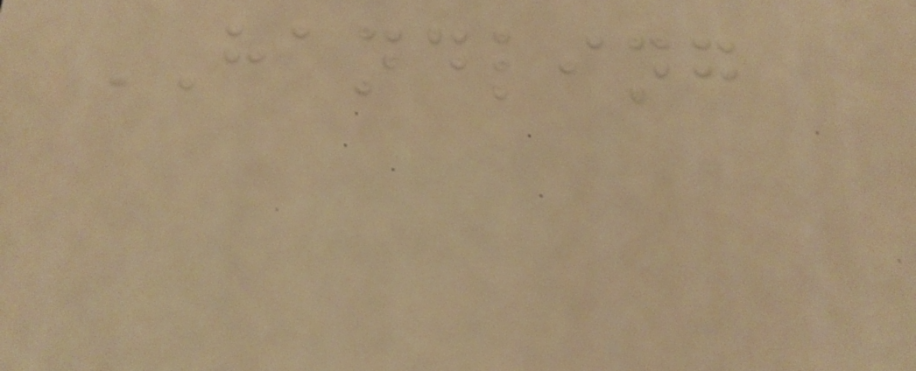HANDLING
